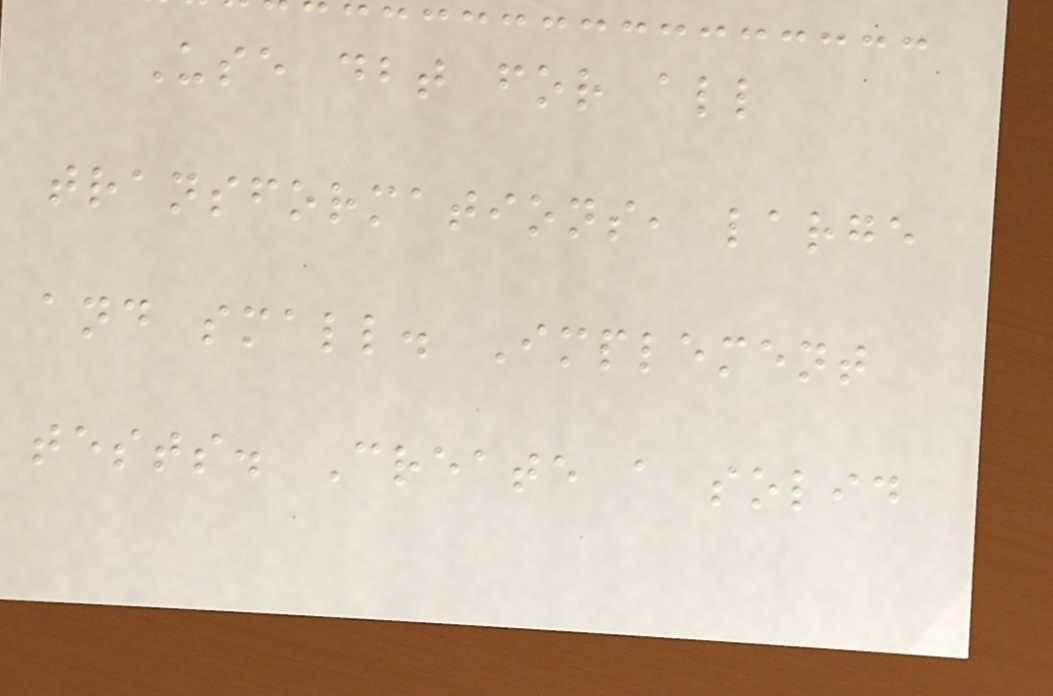Use dbt for all
transformations, large
and small. Implement
tests. Create a solid
